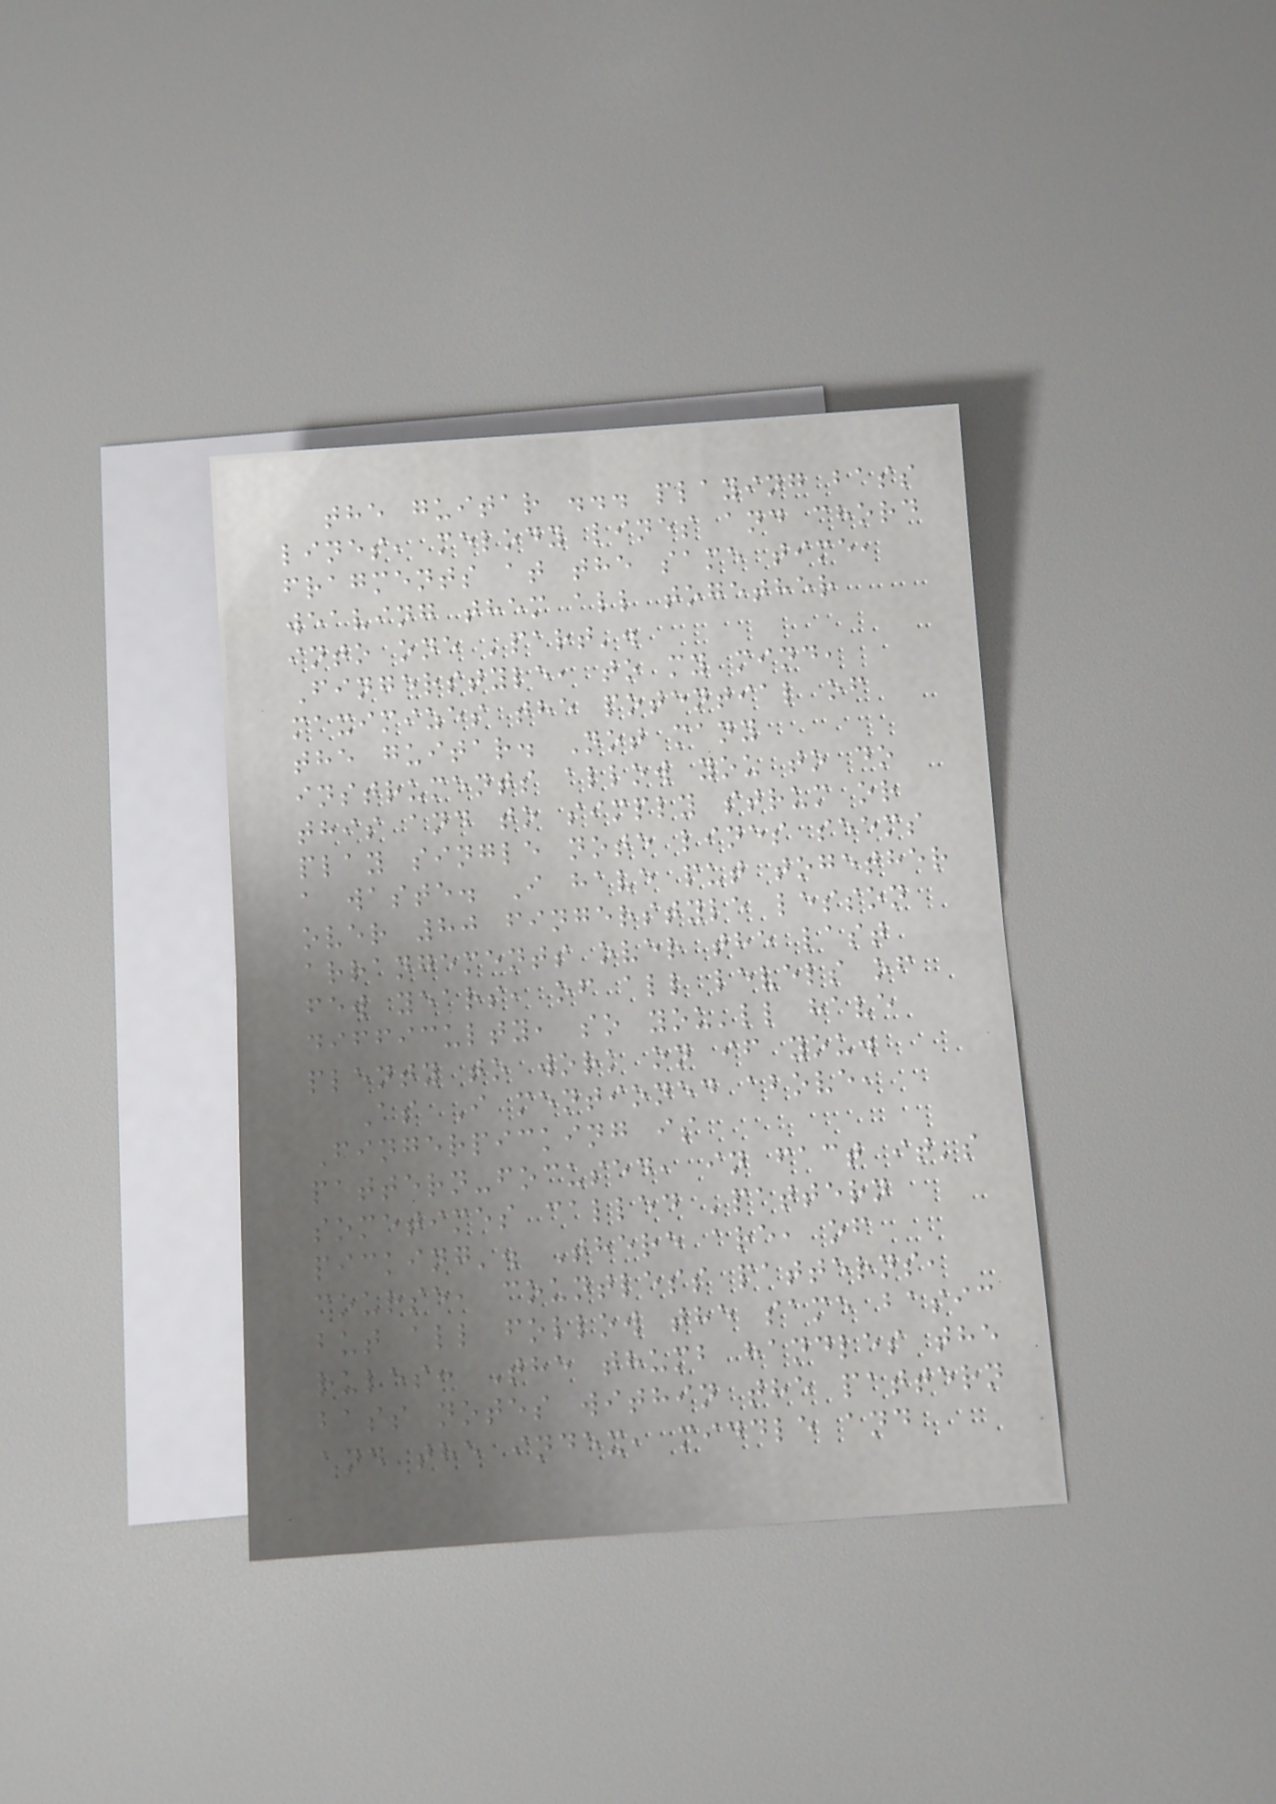the guitar ... playing bass
lines, melody lines and chord
fragments at the same time,
weaving them all together
into one 'part'.
Fingerstyle, to my mind,
maximizes the potential of
the guitar. Not many
instruments allow you to do
this and to simply strum or
play single note lines seems
a waste. I have put together
over 80 fingerstyle lesson
arrangements over the last
few years, of all levels of
difficulty, so you'll have
plenty to work on if you.
As I mentioned above,
Fingerpicking is
pattern-focused, in fact it's
sometimes called 'pattern
picking'. There are, of
course, countless patterns,
but all follow the same basic
rules: The thumb handles the
bass notes within the pattern
and the index, middle and
